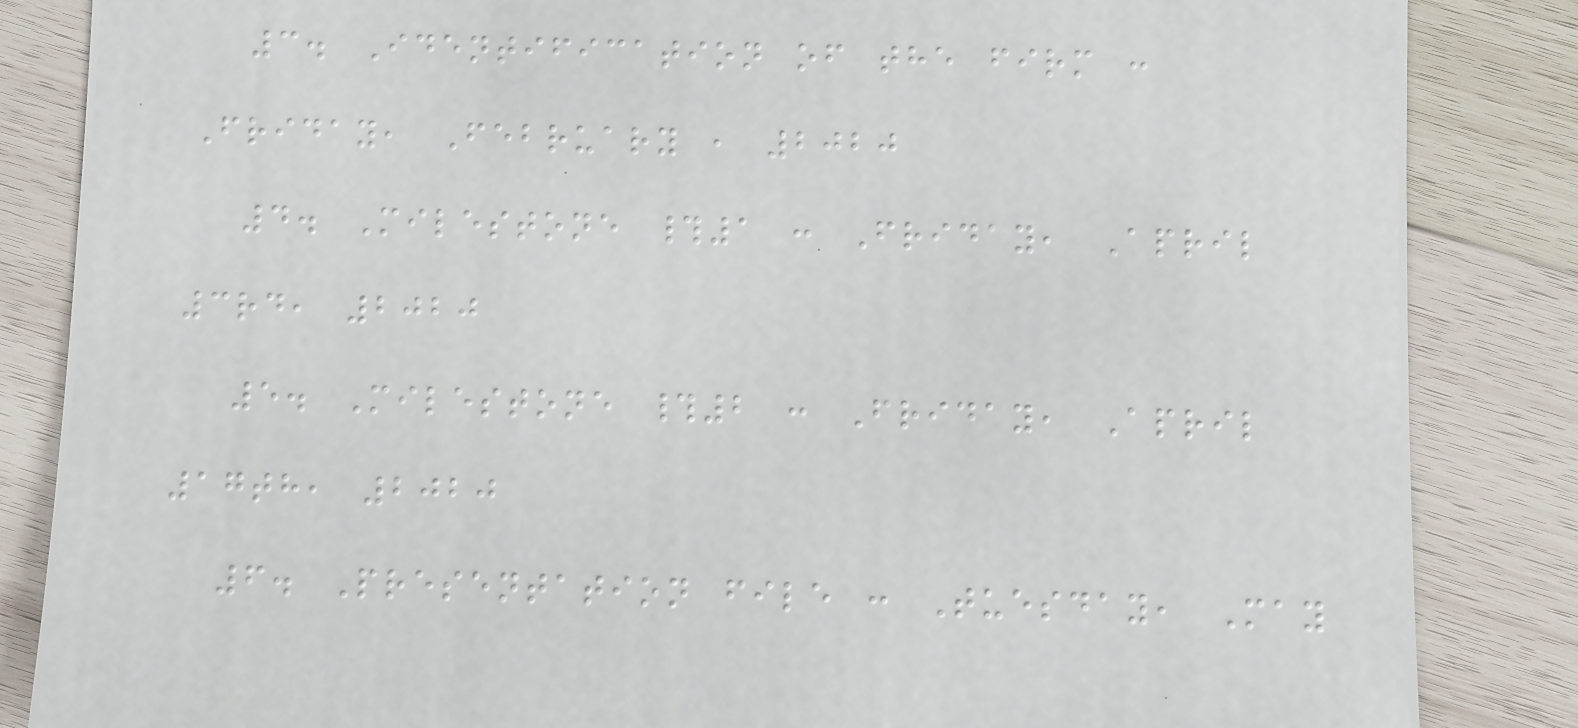3. Identification of the firm :
Friday, February , 2020
4. Milestone #1 : Friday, April
3rd, 2020
5. Milestone #2 : Friday, April
17th, 2020
6. Presentation file : Tuesday, May
